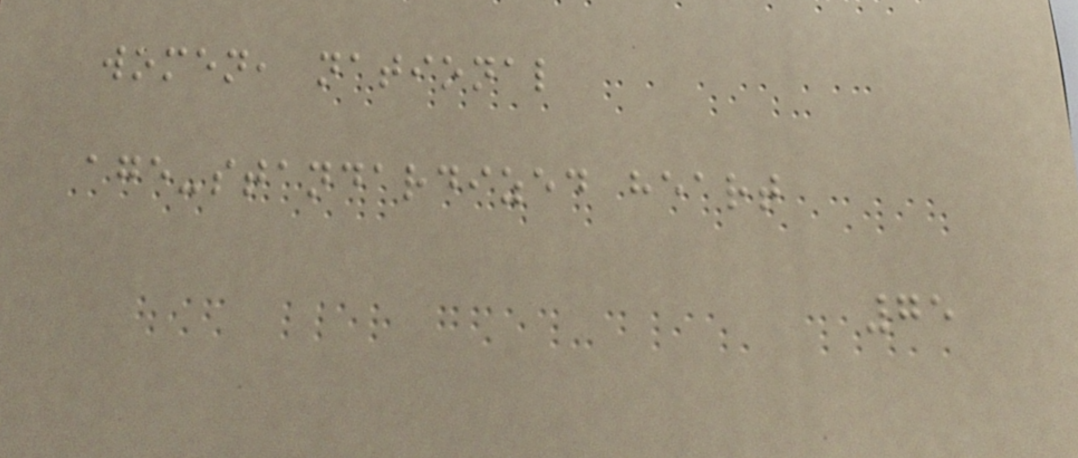women, national
age-standardized heart
75
